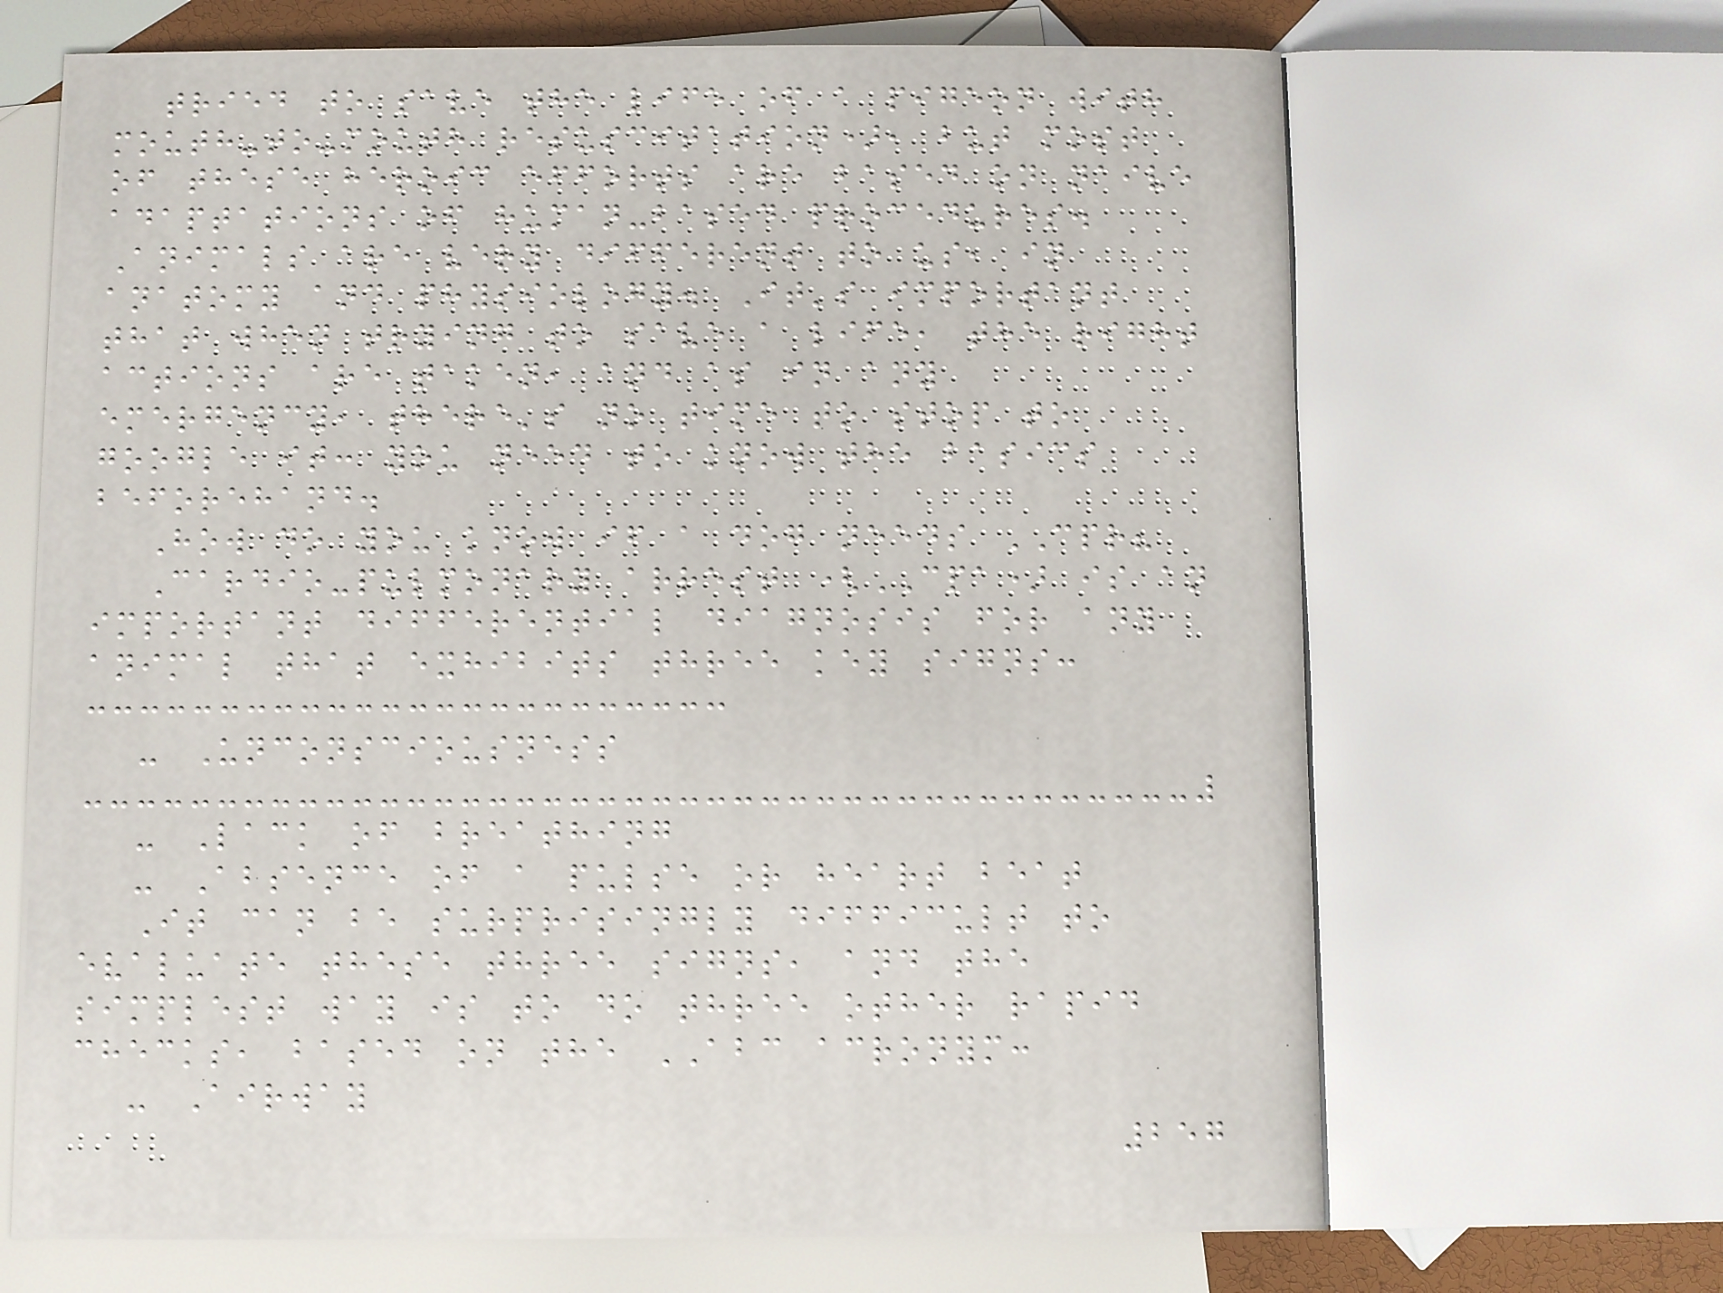tried to save the life of a pigeon with
mouth-to-mouth resuscitation), but most
of these heroic efforts are based on naive
adaptations of human-based procedures.
Animals are very different to us, in
anatomy and physiology. It's important
that when trying to save a life, the right
actions are taken, and as in any
emergency, there's no time to stop to
google it: you need to know the basics
beforehand.
How do you know if a dog needs CPR?
Cardio-pulmonary arrest (CPA) is an
important differential diagnosis for any
animal that exhibits three key signs:
- Unconsciousness
- Lack of breathing
- Absence of a pulse or heart beat
It can be surprisingly difficult to
evaluate these three signs, and the
simplest way is to do three other rapid
checks, based on the ABC acronym:
- Airway
257
